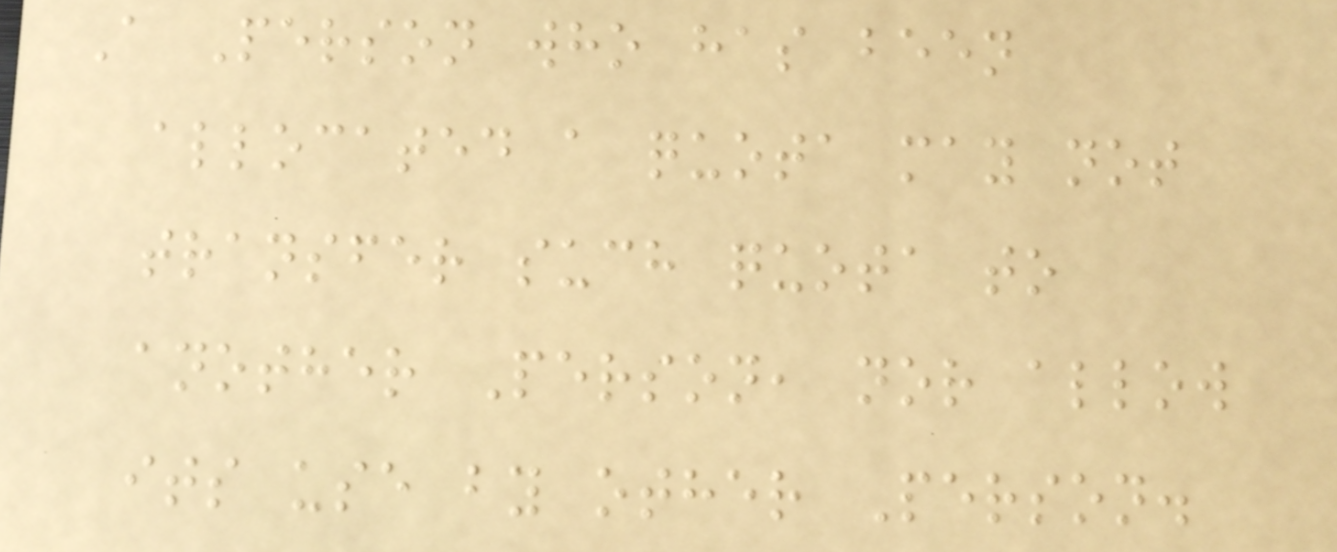A Person who has been
allocated a quota may not
transfer such quota to
another Person, nor allow
its use by other Person.
